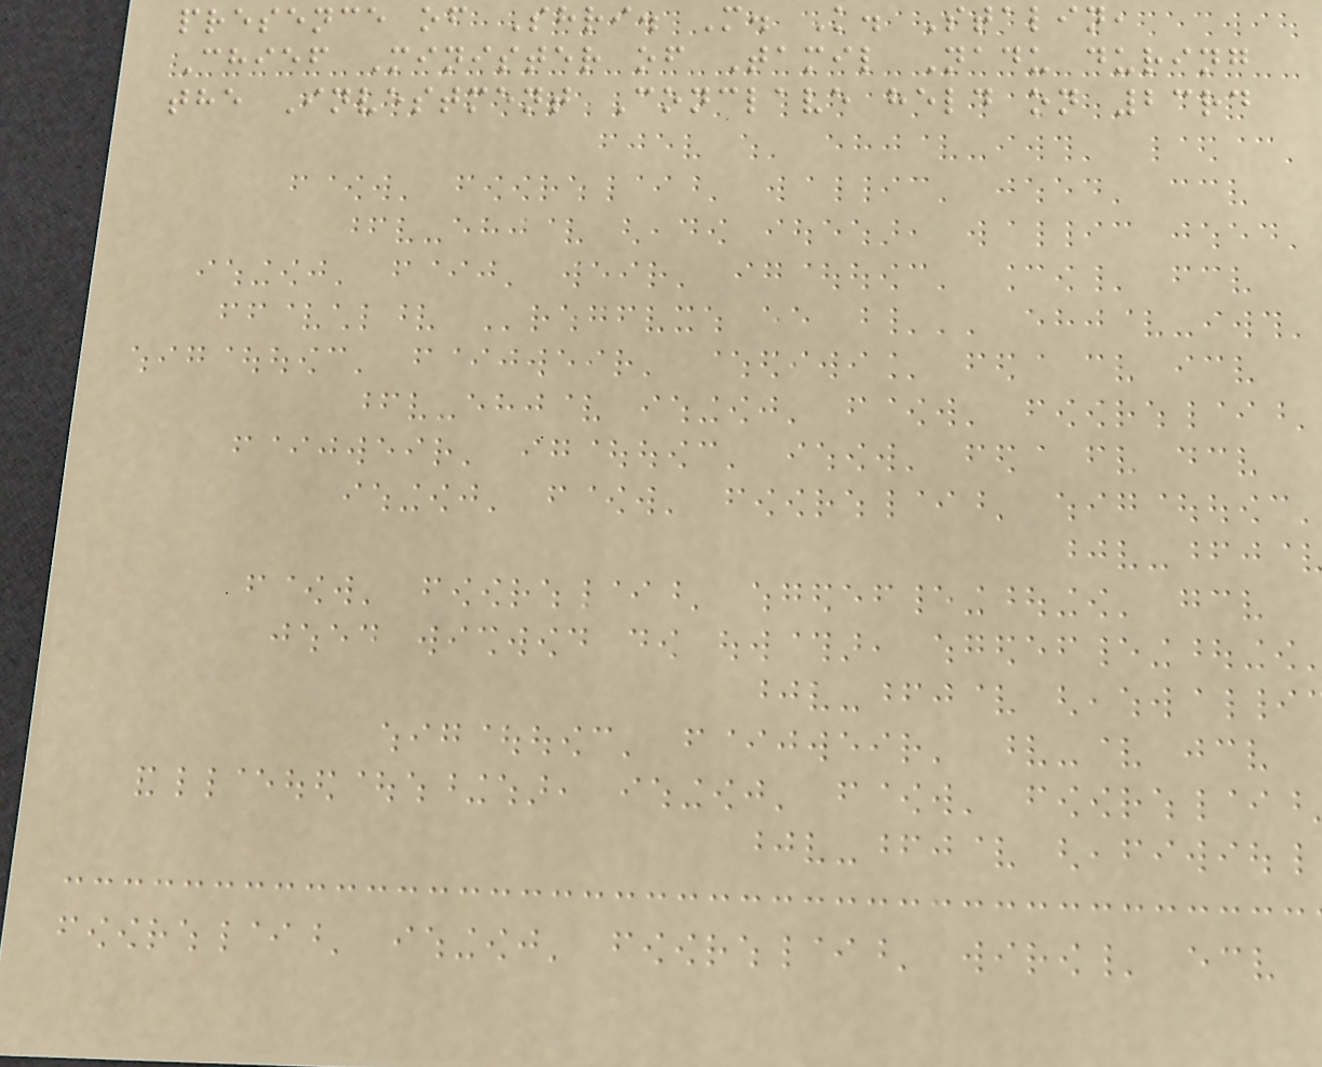presence of Shri. M. K. Stalin,
Chief Minister of Tamil Nadu during
the Investment Conclave held on 23rd
